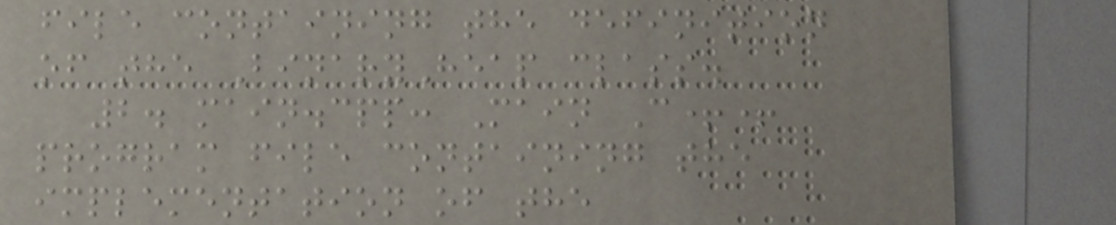file containing the definition
of the BinaryHeap class.
2. main.cpp: Main C++
program file containing the
implementation of the
